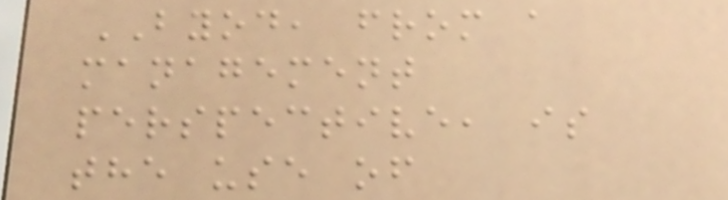BYOD, from a
management
perspective, is
the use of
